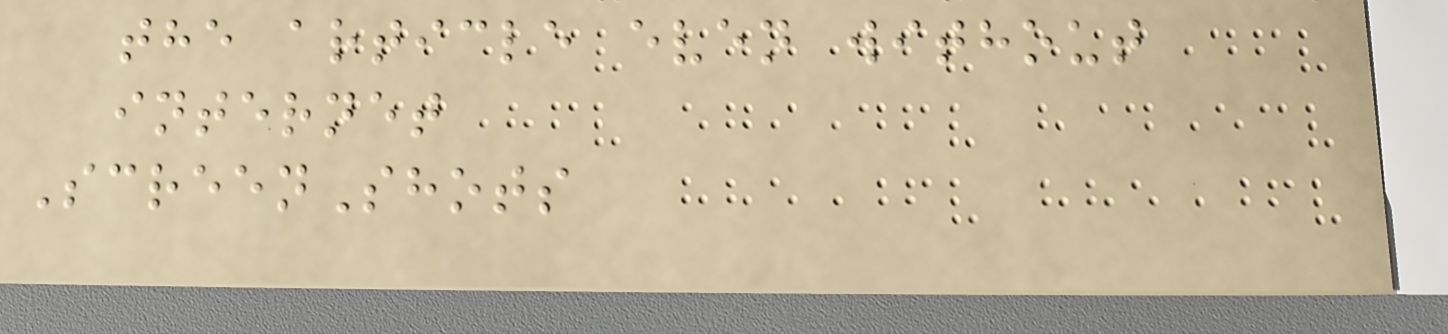the article even without
internet
ScreenShots
